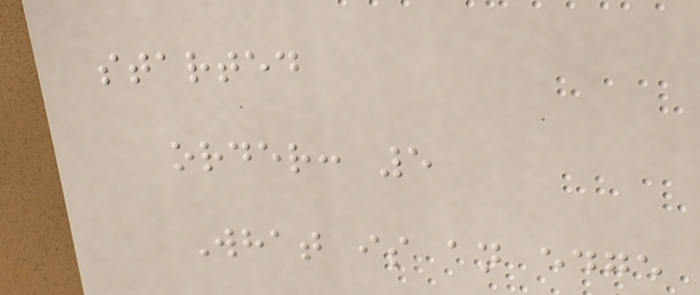started
order: 5
What is an edge
